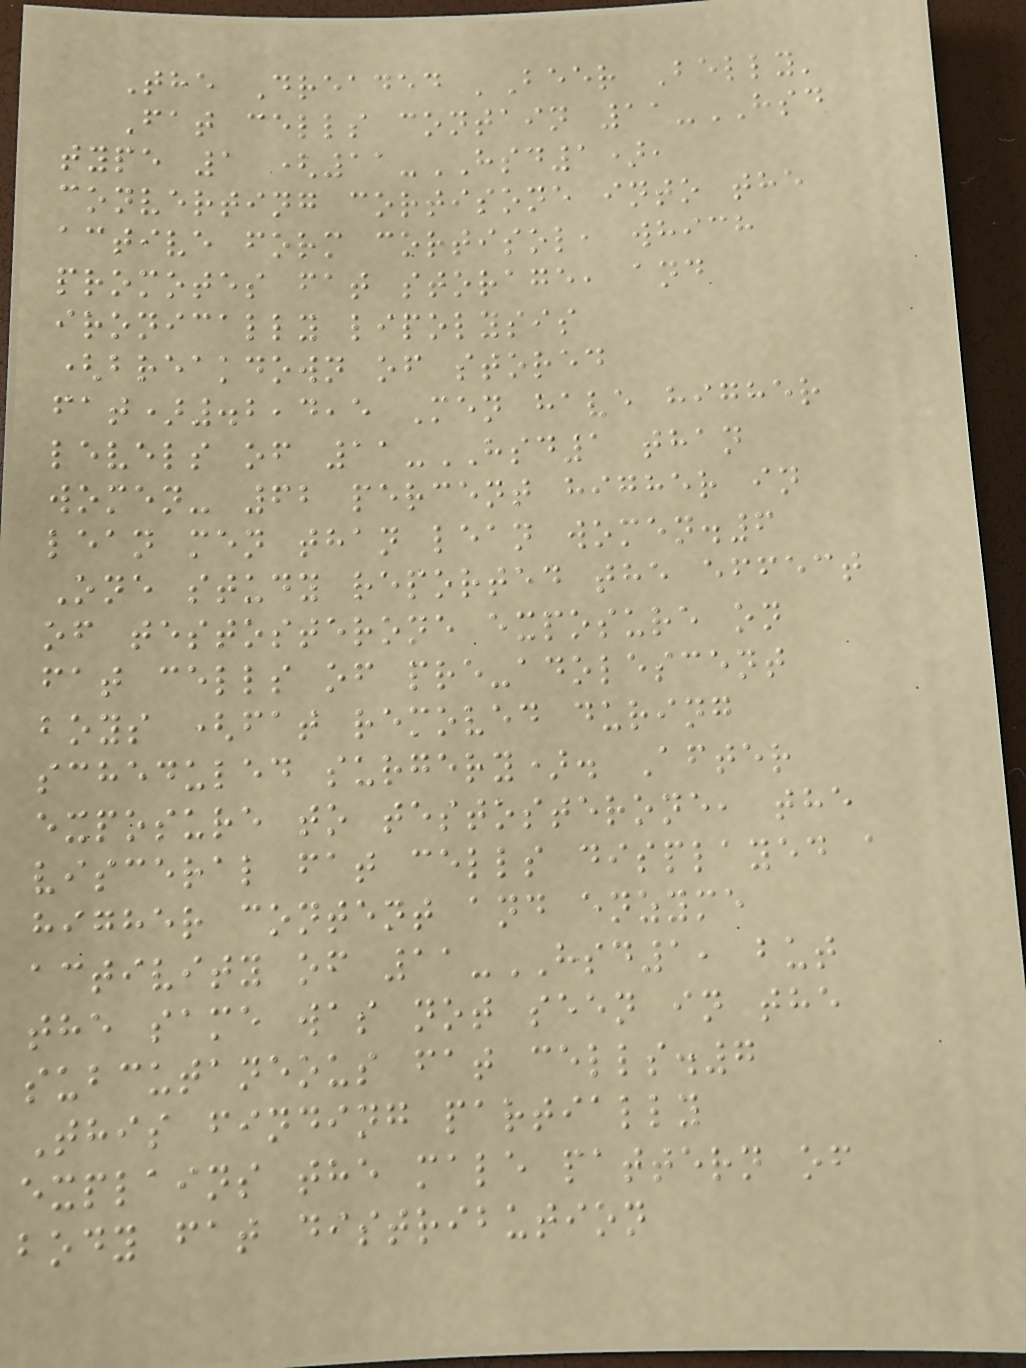The Dreaded 'Beer Belly'
Fat cells contain 11-HSD
type 1 (11-HSD1),
converting cortisone into the
active form cortisol, which
promotes fat storage, and
ironically lipolysis
(breakdown of stored
fat).2,4,5 Men have higher
levels of 11-HSD1 than
women- 62 percent higher in
lean men than lean women.6
One study reported the effect
of testosterone exposure on
fat cells of pre-adolescent
boys (fat removed during
scheduled surgery). After
exposure to testosterone, the
visceral fat cells displayed a
higher content and enzyme
activity of 11-HSD1, but
the same was not seen in the
subcutaneous fat cells.7
This finding partially
explains the male pattern of
body fat distribution
